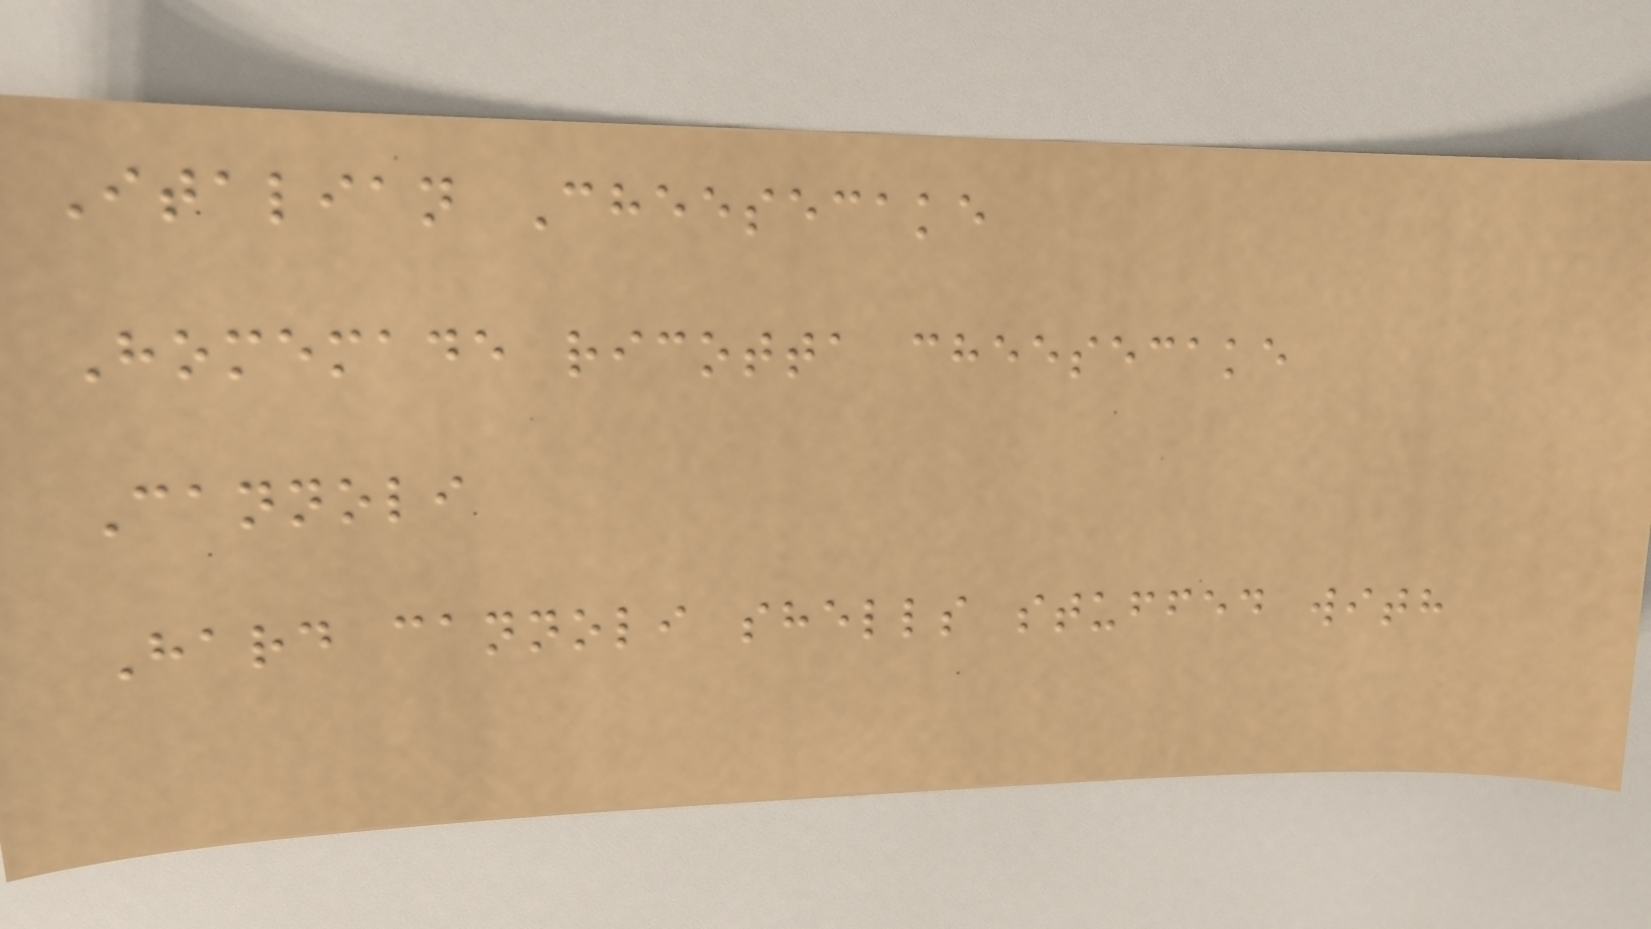Italian Cheesecake
Homemade ricotta cheesecake
Cannoli
Hard cannoli shells stuffed with
